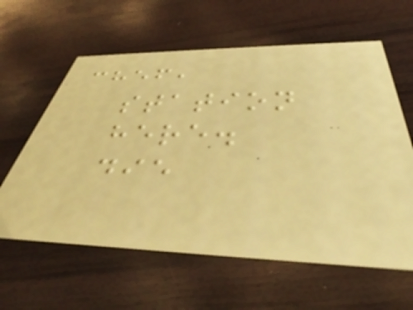chef,
station
here.
die
